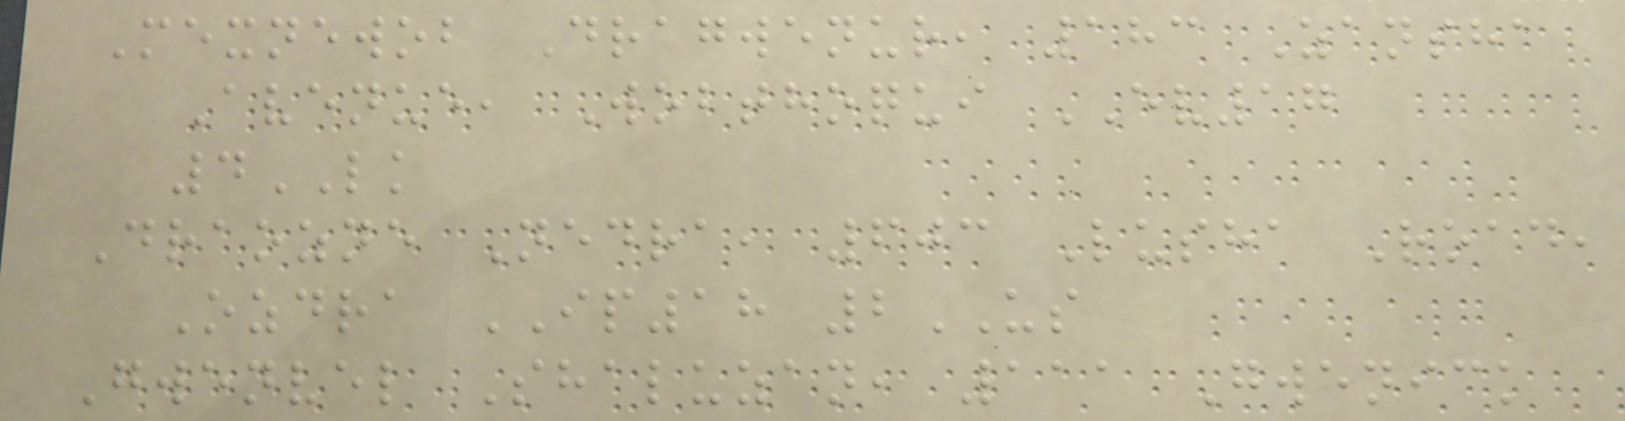Mexnewob Dragwenur, 183 Zansha
Avenue, Wobthoqui EV17
4LK
Draozne Nedra, 603 Lusha Road,
Ozdra IP18 2US
Gwenvel Shaluzan, 111 Gwenick
